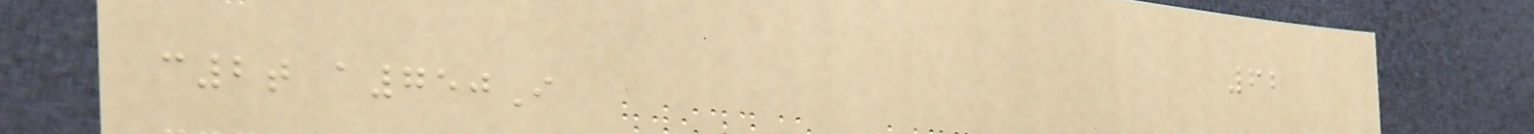62
c2t a750I
